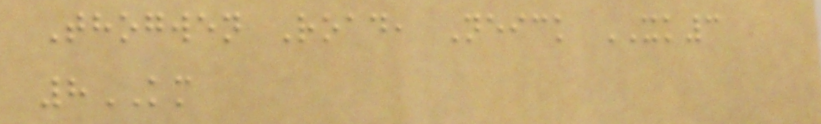Thogwen Road, Neick XK3
8KM
